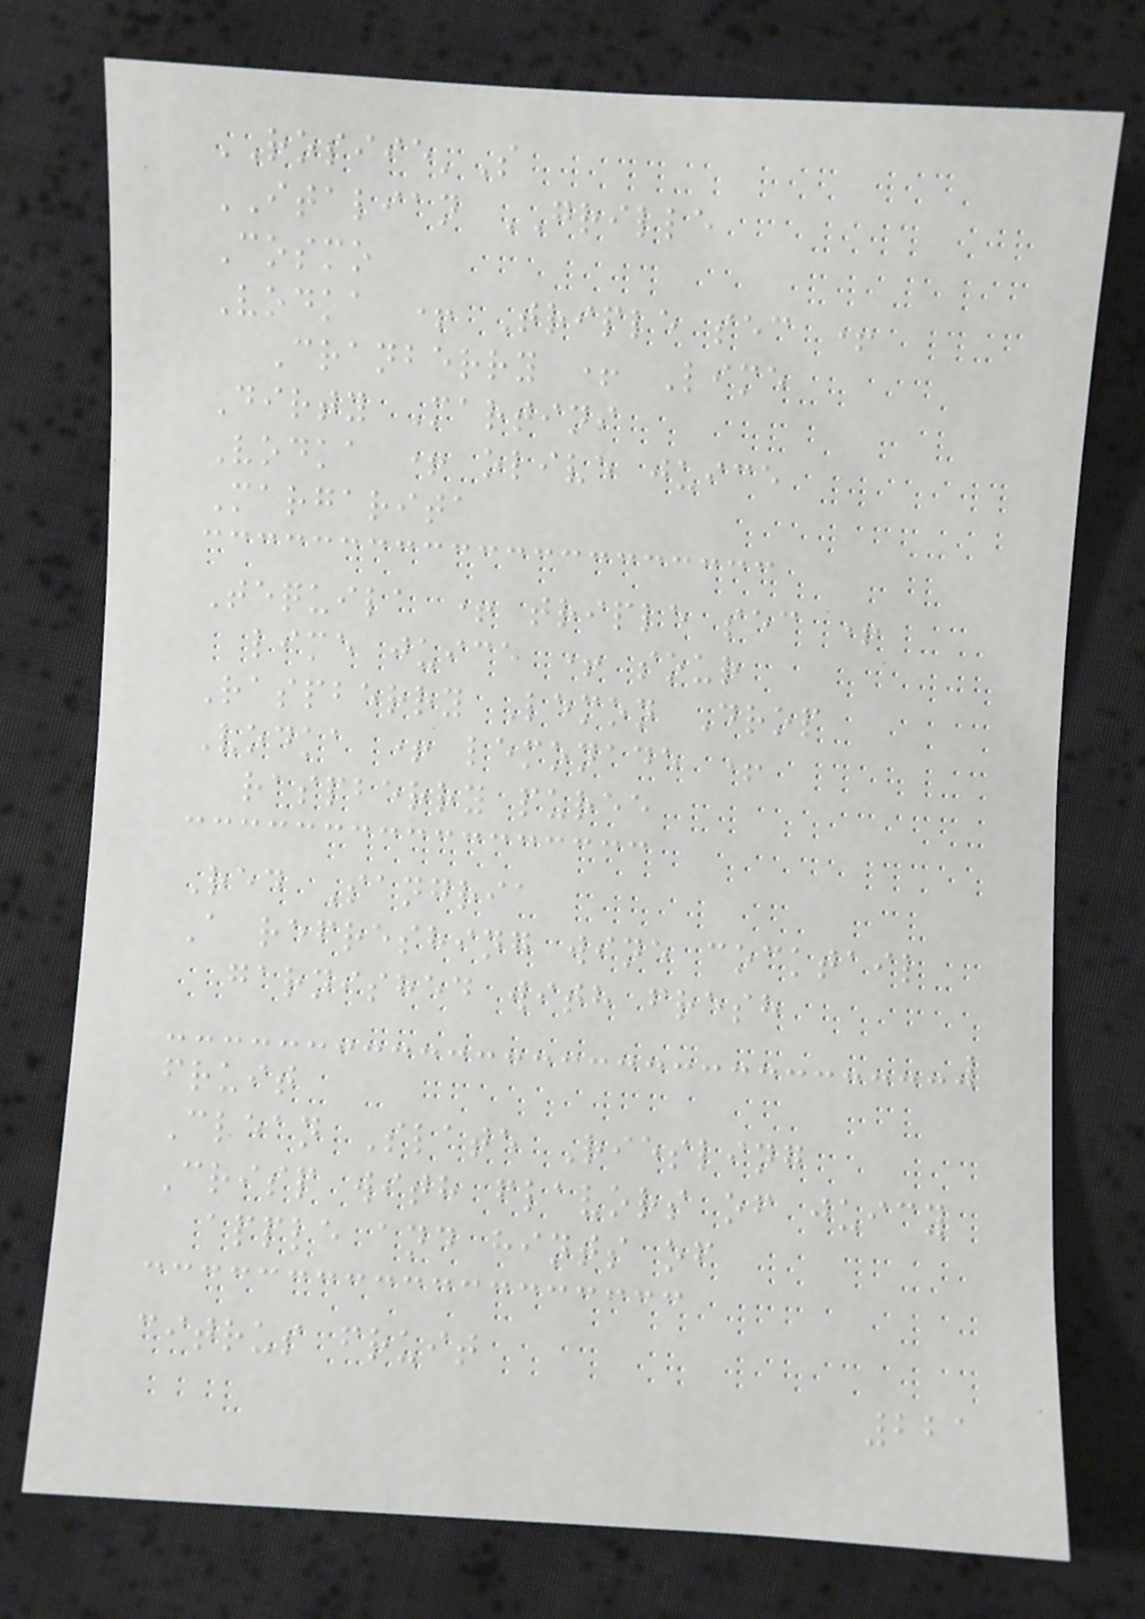ROSIIE'S
ITALIAN GRILLE
Cosmo
Vodka + Triple sec +
Cranberry + Lime
Dirty Martini
Vodka + olive juice
Margarita
Tequila + triple sec +
lime juice + sour
Raspberry Lemon Drop
Vodka + lemonade +
raspberry puree
Red Sangria
A refreshing wine cocktail
garnished with fresh
fruit
Clean Slate Riesling
Crisp with flavors of juicy
apple and hints of
citrus fruit
221
